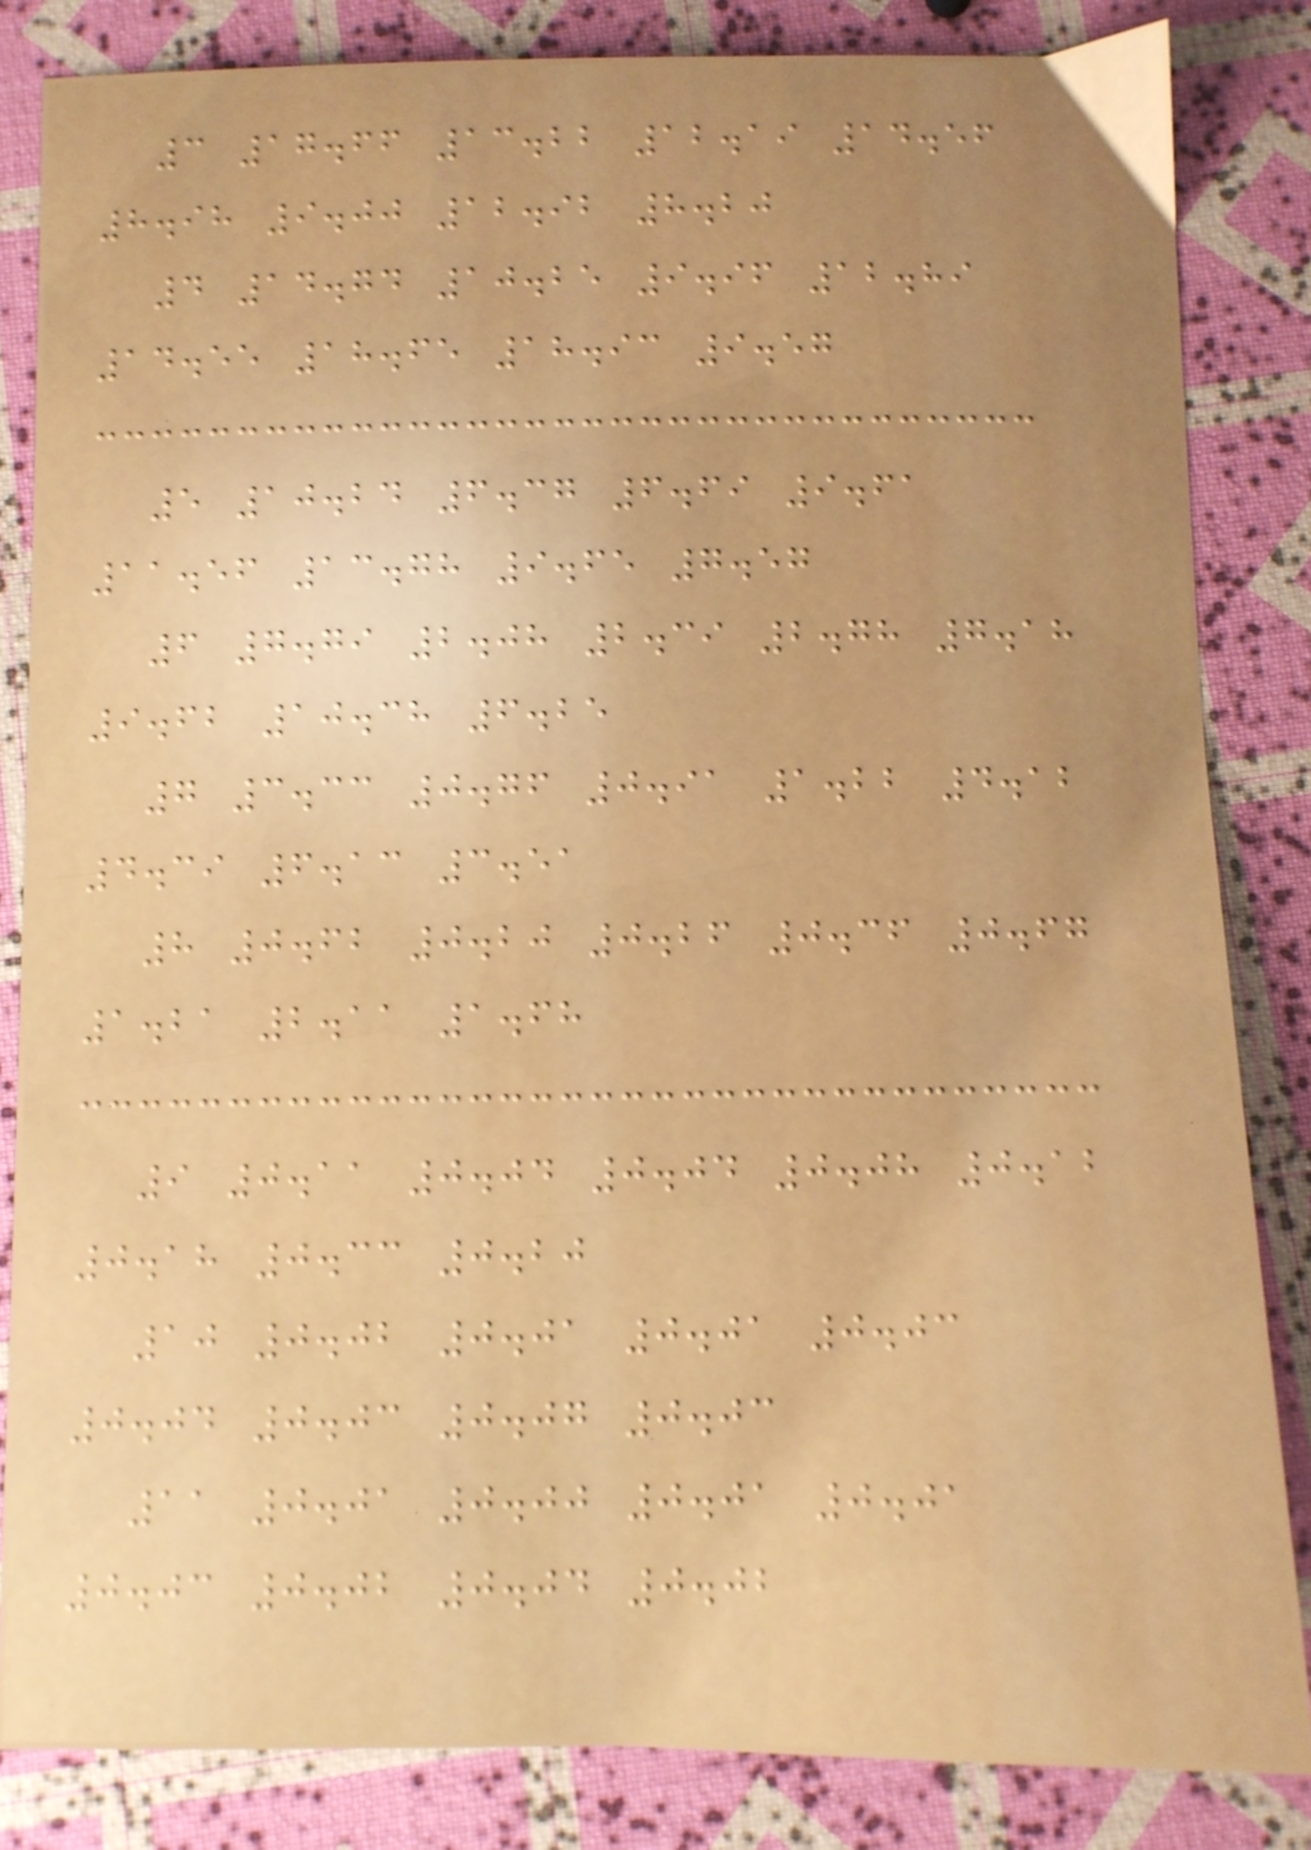3 17.66 13.22 12.19 14.56
8.98 9.00 12.92 8.20
4 14.74 10.25 9.96 12.89
14.55 18.65 18.93 9.57
5 10.24 6.37 6.69 9.61
11.56 13.78 9.65 7.57
6 7.79 2.08 2.39 2.78 7.18
9.62 10.38 6.25
7 3.33 0.76 0.91 1.22 4.12
4.39 6.13 3.51
8 0.62 0.20 0.26 0.36 0.67
1.21 2.11 1.68
9 0.11 0.04 0.04 0.08 0.12
0.18 0.33 0.20
10 0.02 0.01 0.01 0.03
0.04 0.03 0.07 0.03
11 0.01 0.00 0.01 0.01
0.03 0.02 0.04 0.02
